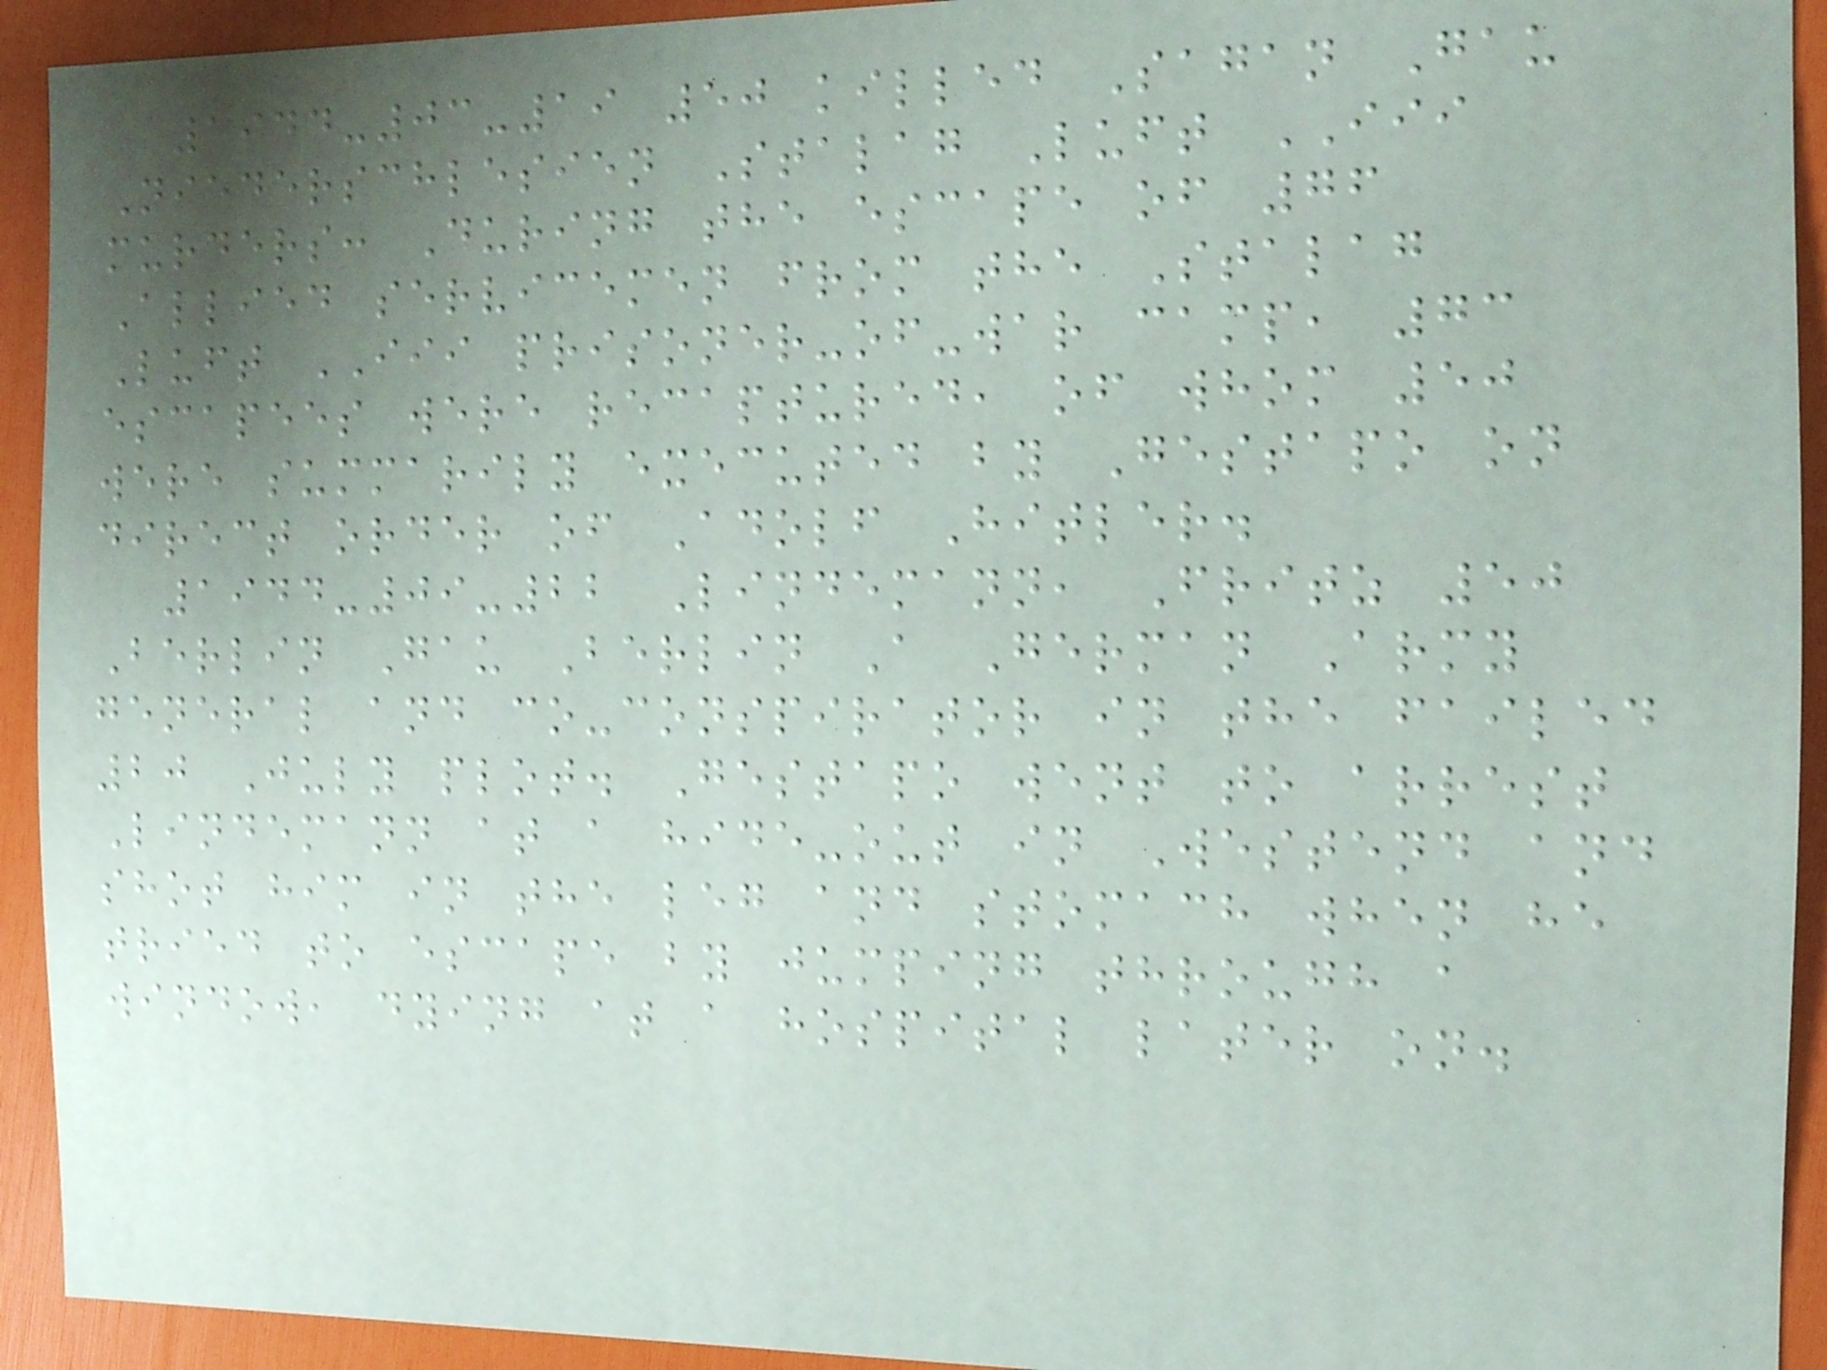1944-03-19 50 killed Sagan Gau
Niederschlesien Stalag Luft III
murders: During the escape of 76
Allied servicemen from the Stalag
Luft III prisoner-of-war camp, 73
escapees were recaptured, of whom 50
were summarily executed by Gestapo on
direct order of Adolf Hitler.
1944-09-22 Lindemann, Fritz 50
Berlin Gau Berlin A German Army
general and co-conspirator in the failed
20 July plot. Gestapo went to arrest
Lindemann at a hide-out in Westend and
shot him in the leg and stomach when he
tried to escape by jumping through a
window, dying at a hospital later on.
